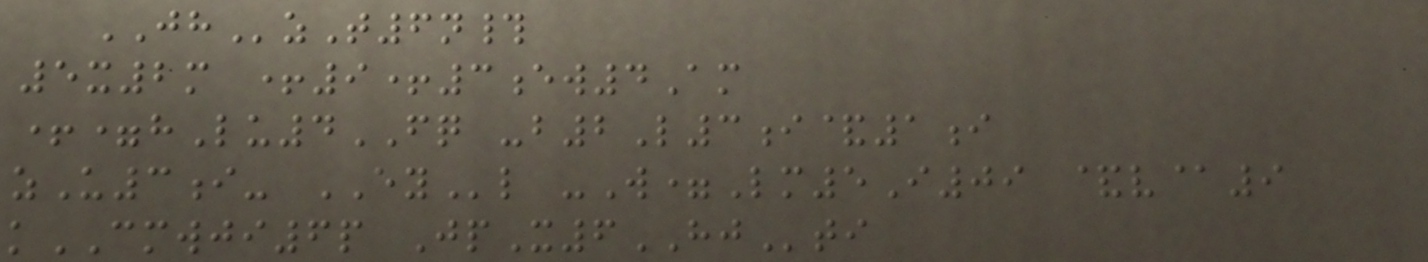JHzT6n#
5x2m +9+3ew4Am
+=hLu4FQ -b2L3i&1i
zU3i- EYl -W=Lm5I09 &v@9
kCMWJI6p JpX6HJti
